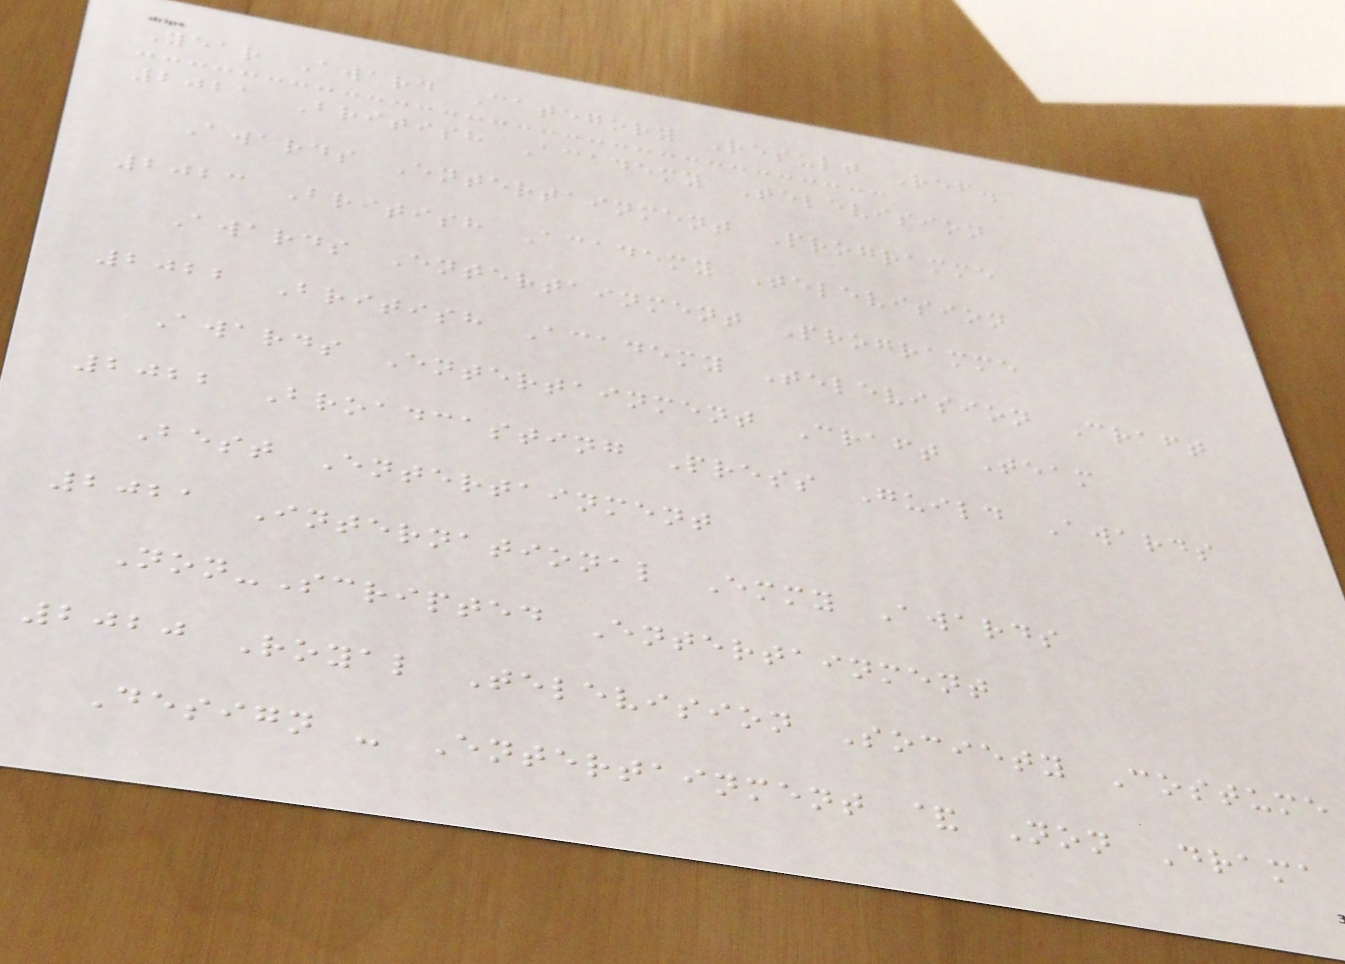Year Award Category Result Ref.
2021 British Academy Television
Awards Entertainment Programme
2023 British Academy Television
Awards Entertainment Programme
2022 British Academy Television Craft
Awards Entertainment Craft Team
2022 Broadcasting Press Guild Awards
Best Entertainment
2021 International Emmy Awards
Non-Scripted Entertainment
2020 Royal Television Society Costume
Design - Entertainment & Non Drama
